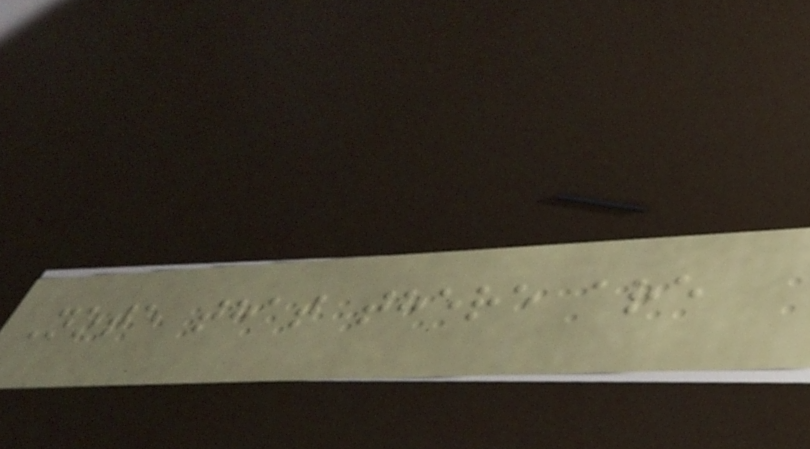Note that there are
